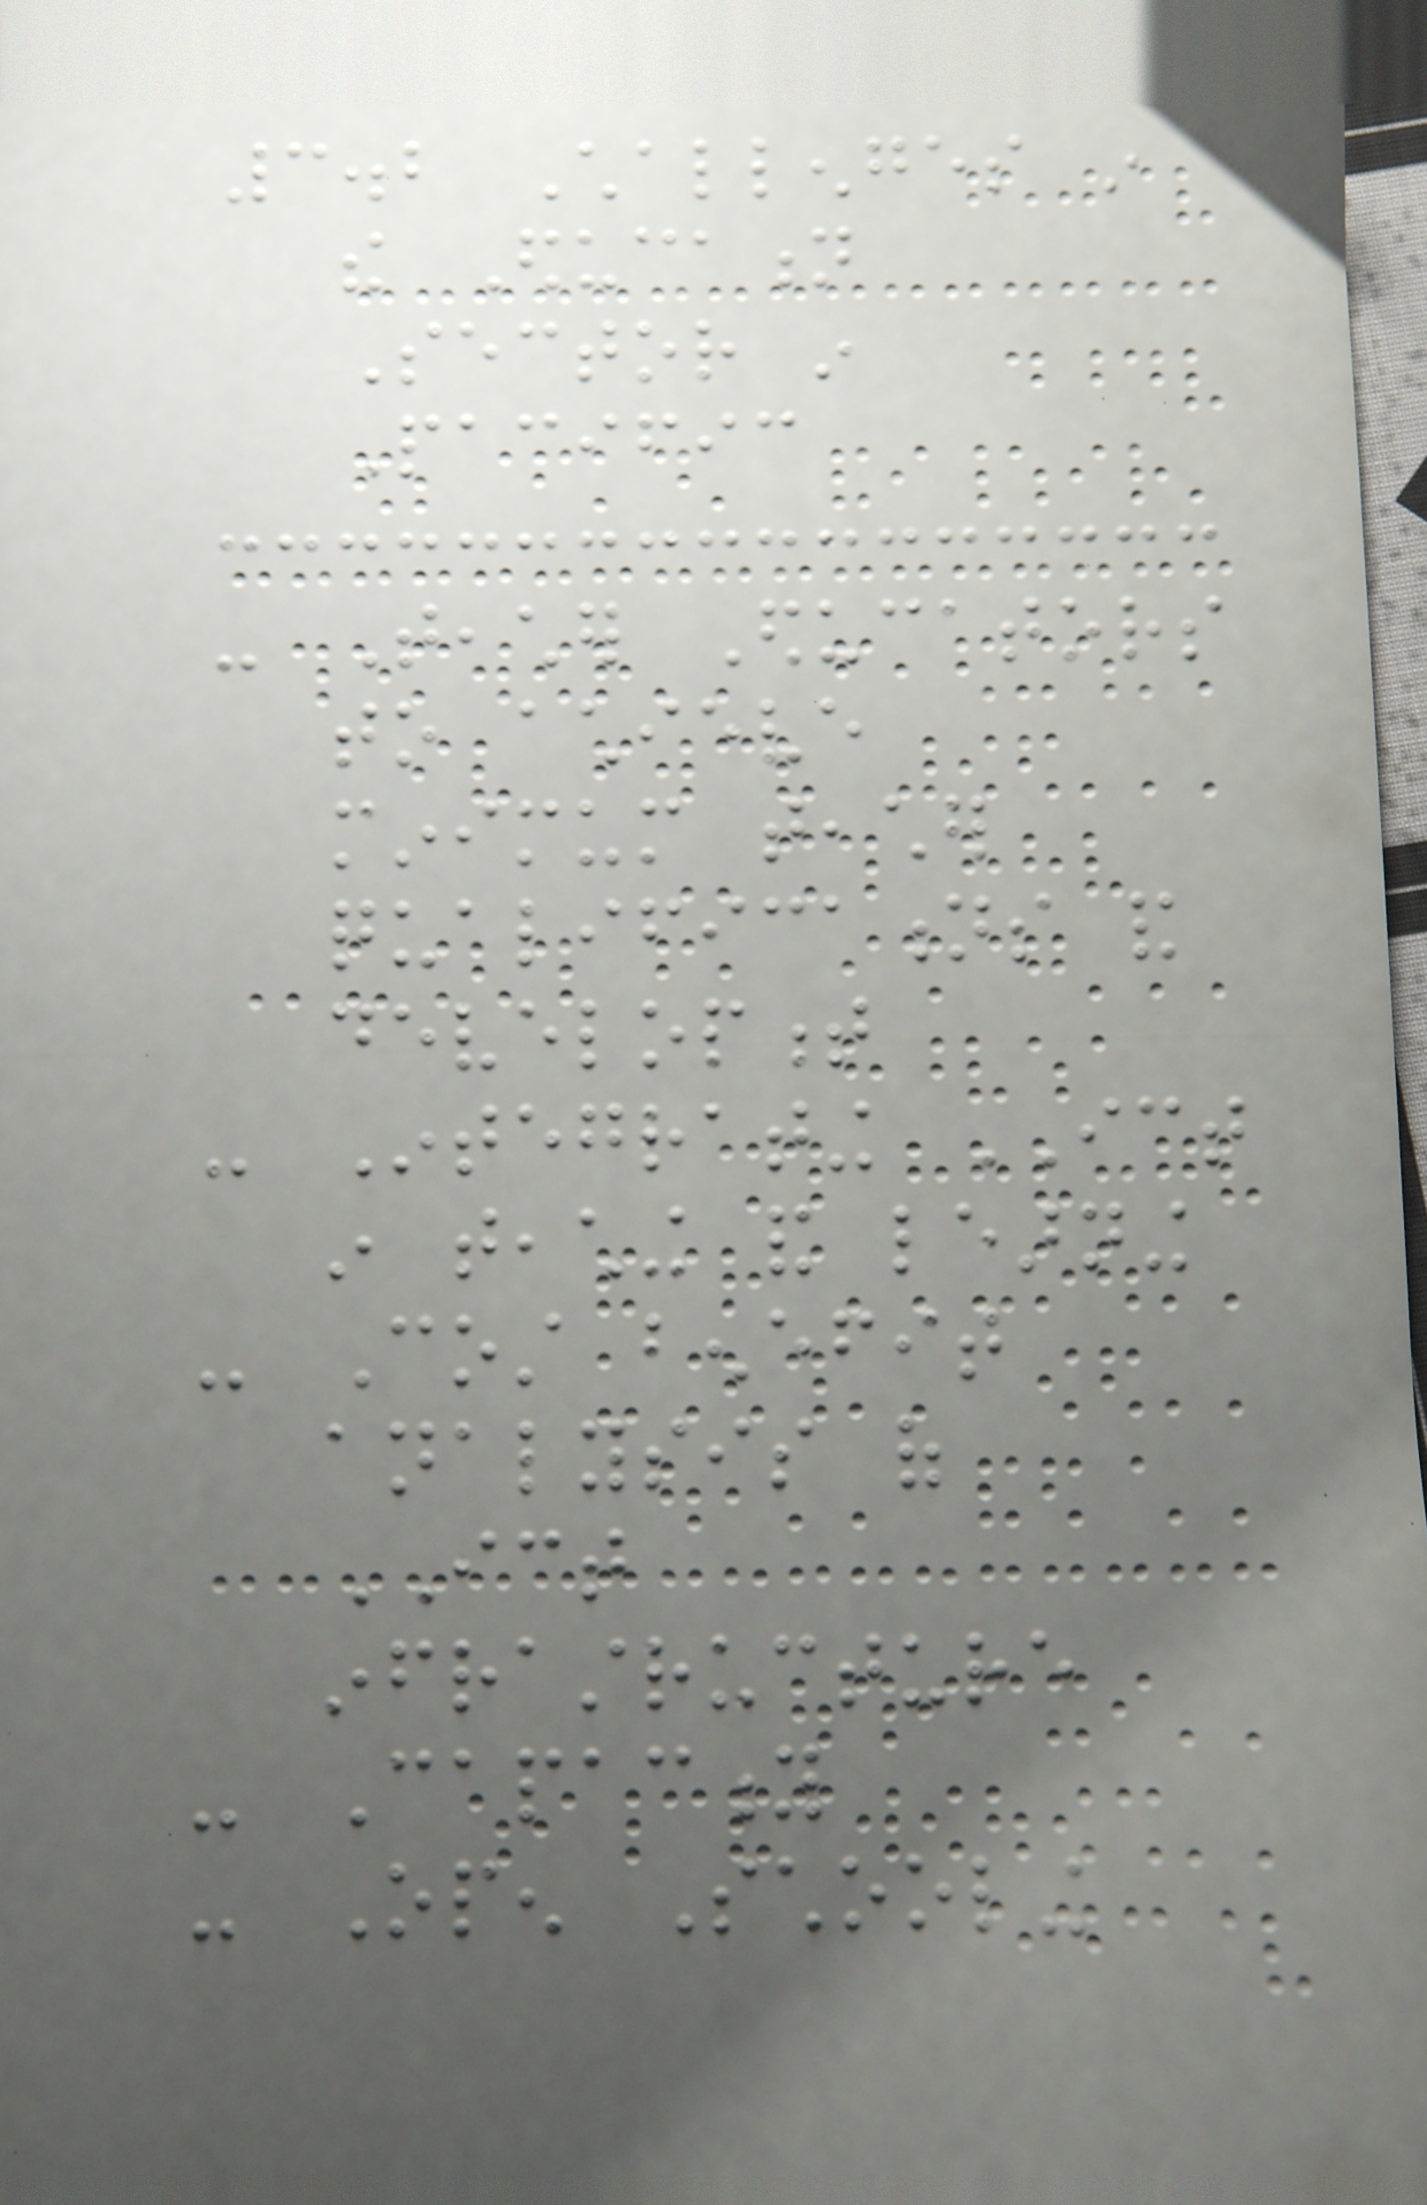3.2 Challenges in
the Education
Sector in
Pacific
- Teacher Educators
to achieve
minimum teacher
qualifications and
development
- Integrating ICT
in teaching and learning
- Cost benefit
analysis of
ICT
infrastructure
- Capacity
- Open Schooling
